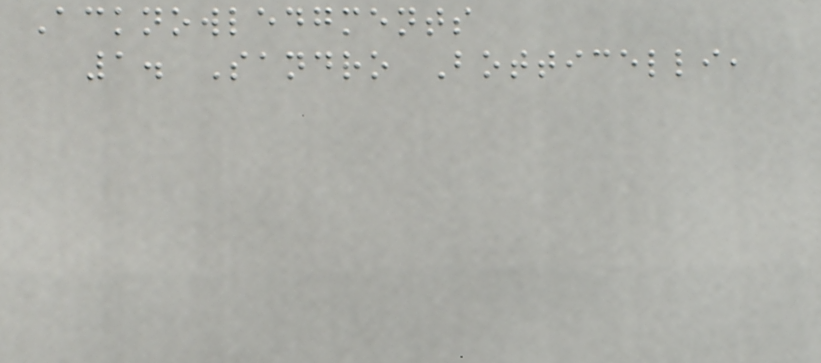Acknowledgments
1. Sandro Botticelli,
